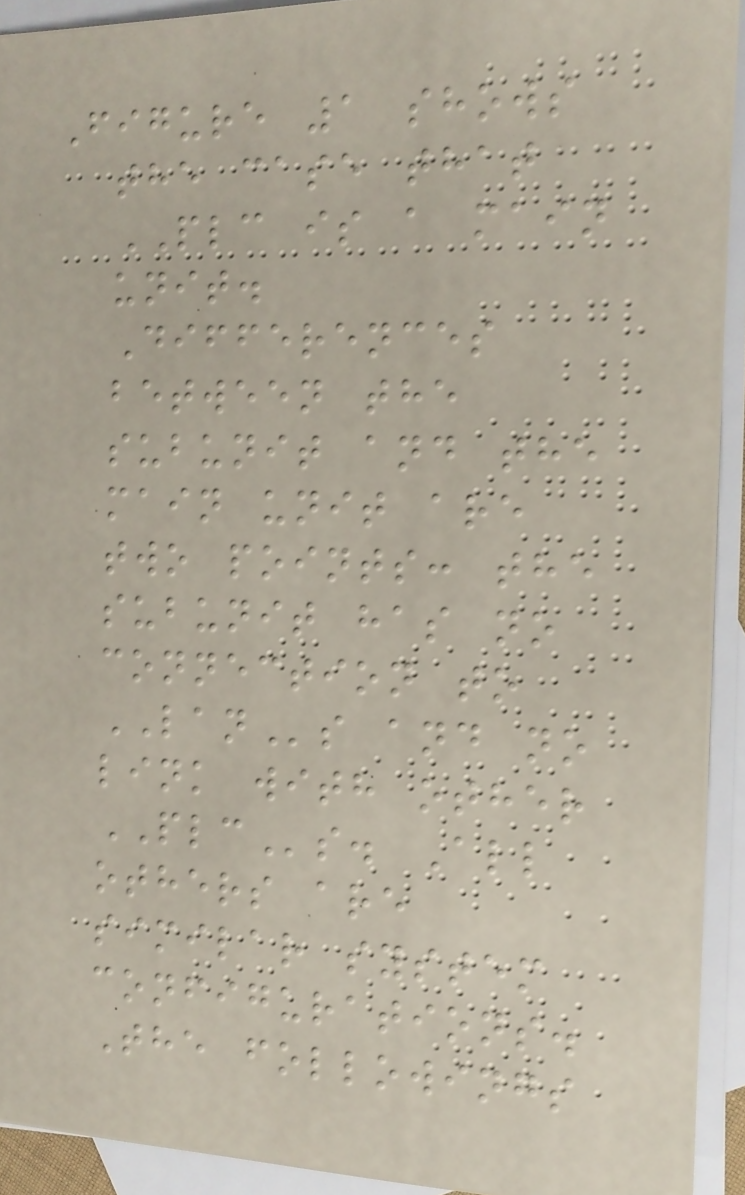Figure 1 shows
the case that
PLC is a main
unit.
Differences
between the
subunit and the
main unit are
two points: the
subunit has no
connection to
LANs and no
link with other
PLCs. All
others are
similar system
configurations.
The followings
